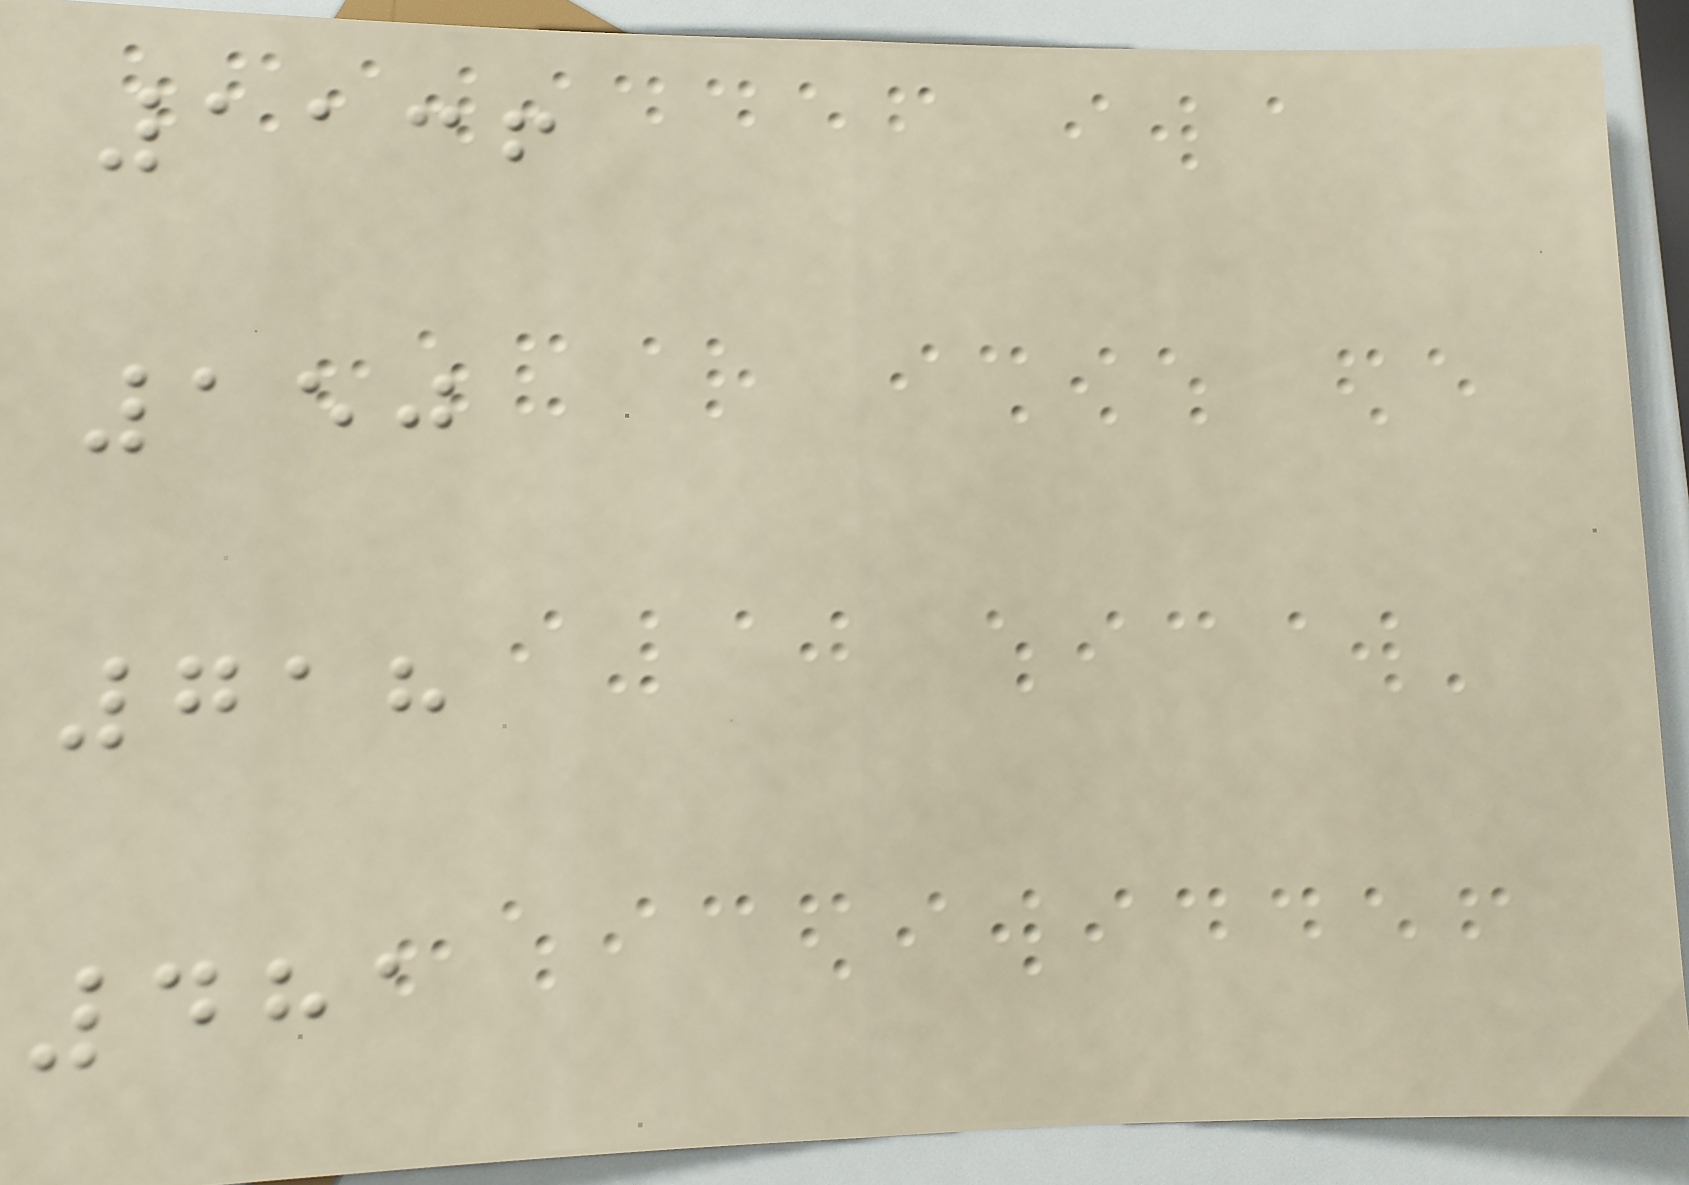1136
150
718
481
